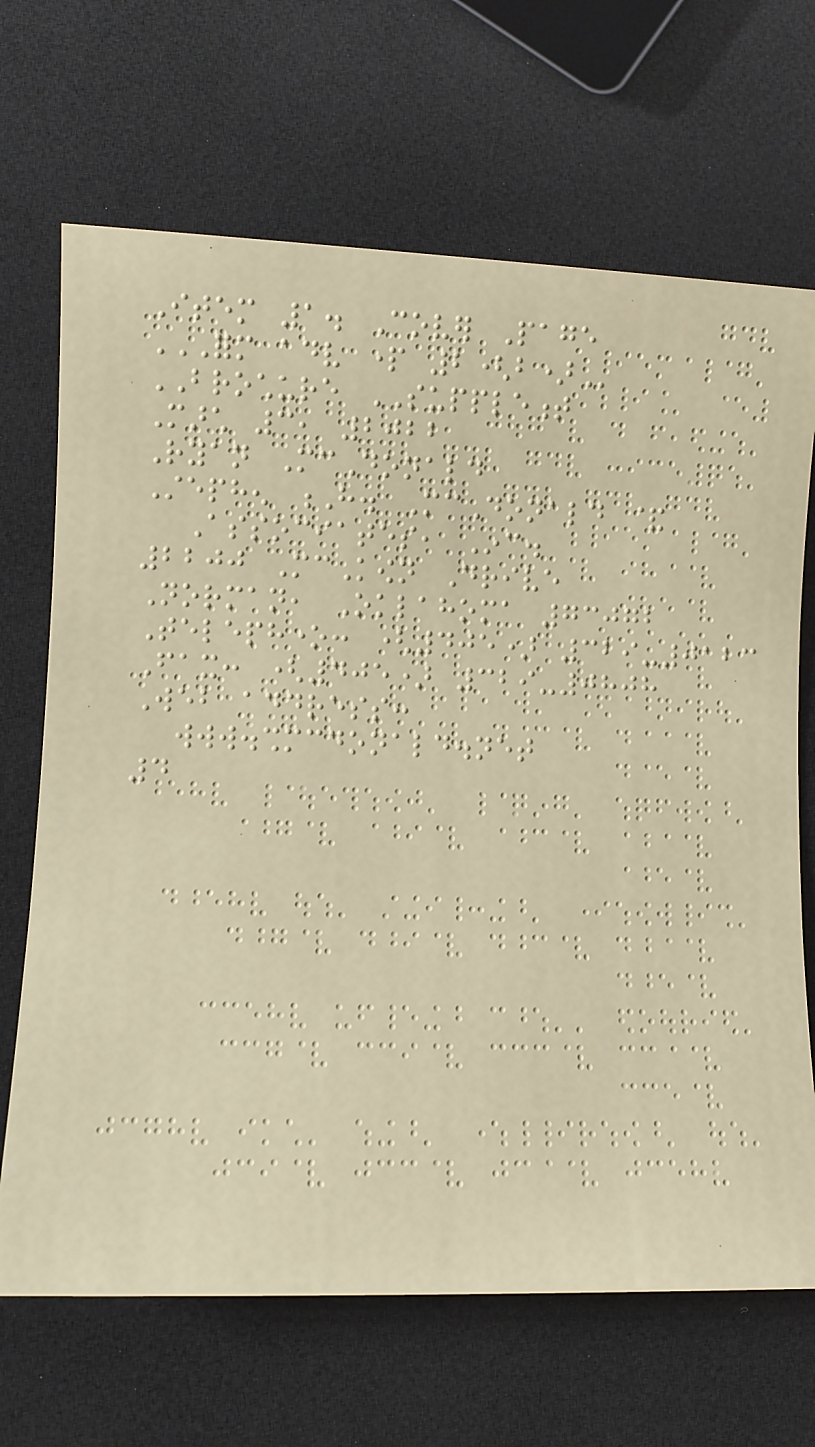Item 1. Cover Page
FORM ADV PART 2(B)
BROCHURE SUPPLEMENT
March 3, 2022
Ryan McDonald
Stephen H. McDonald &
Associates, Inc.
2200 McKown Drive
Norman, Oklahoma 73072
Telephone: (405) 329-0123
Fax: (405) 329-0808
Web address:
www.shmcdonald.net
4
